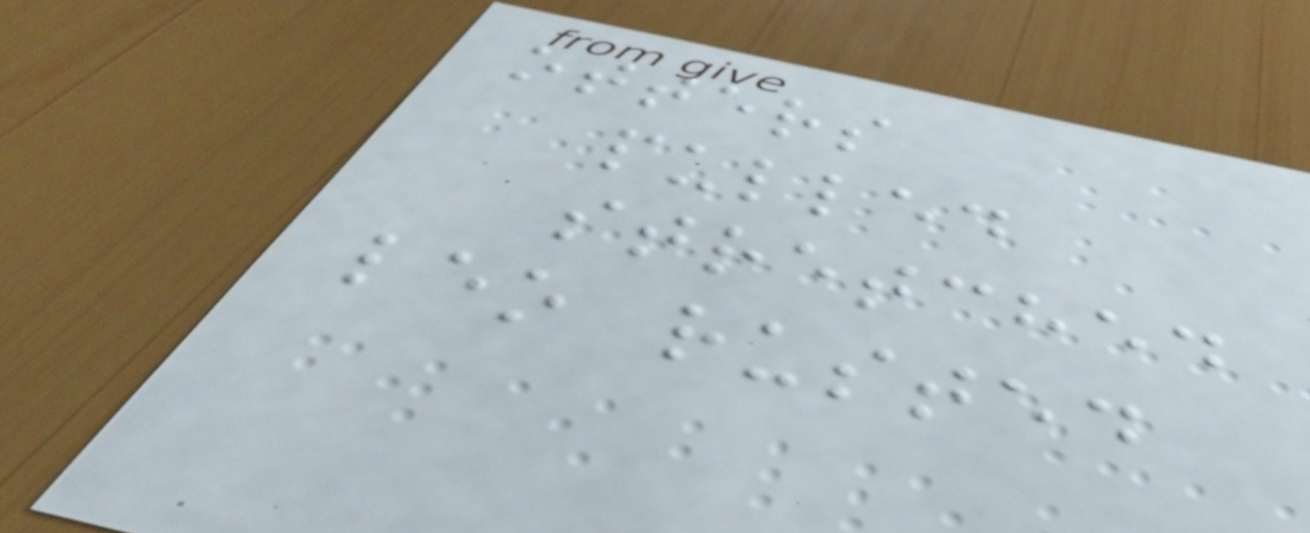otters
pulled
stretched
leo rusted
